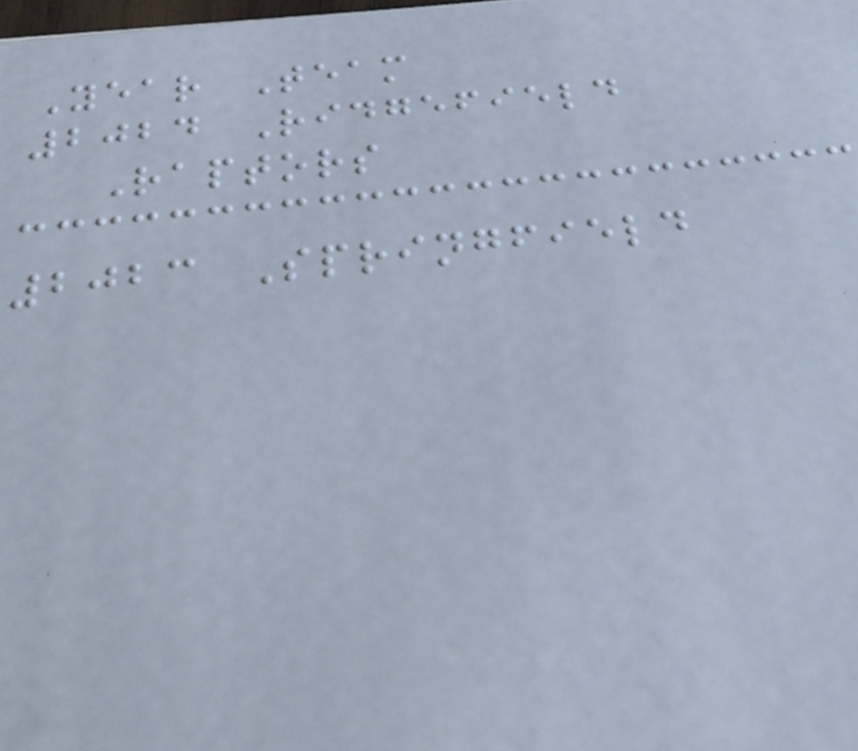Year Team
2024 Ridgefield
Raptors
2023 Springfield
